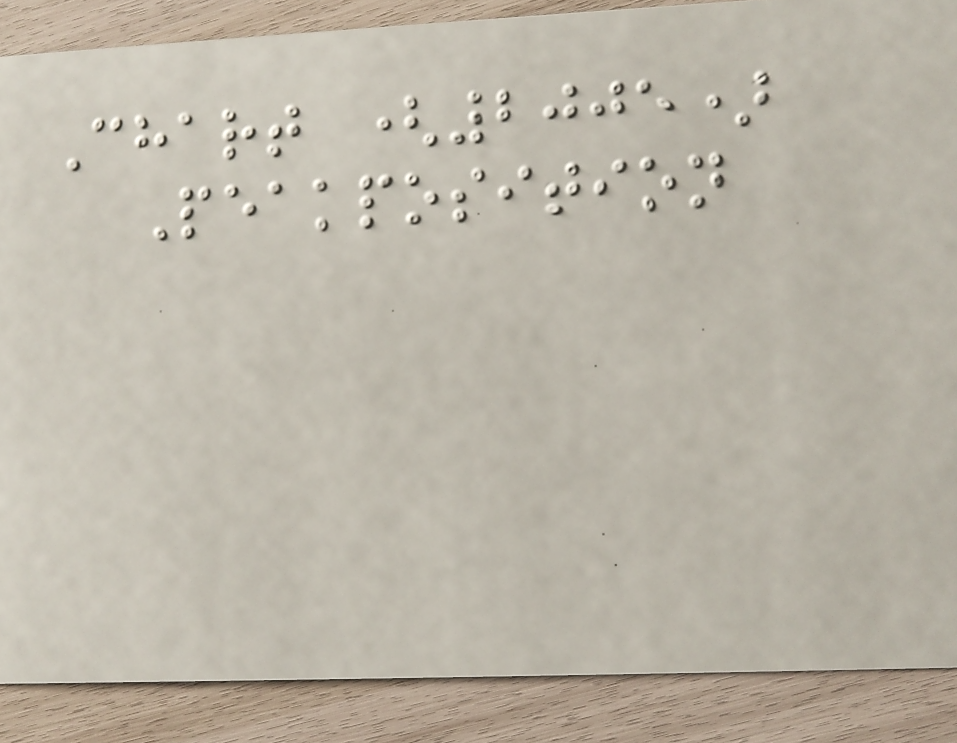Chart (2005)
Peakposition
